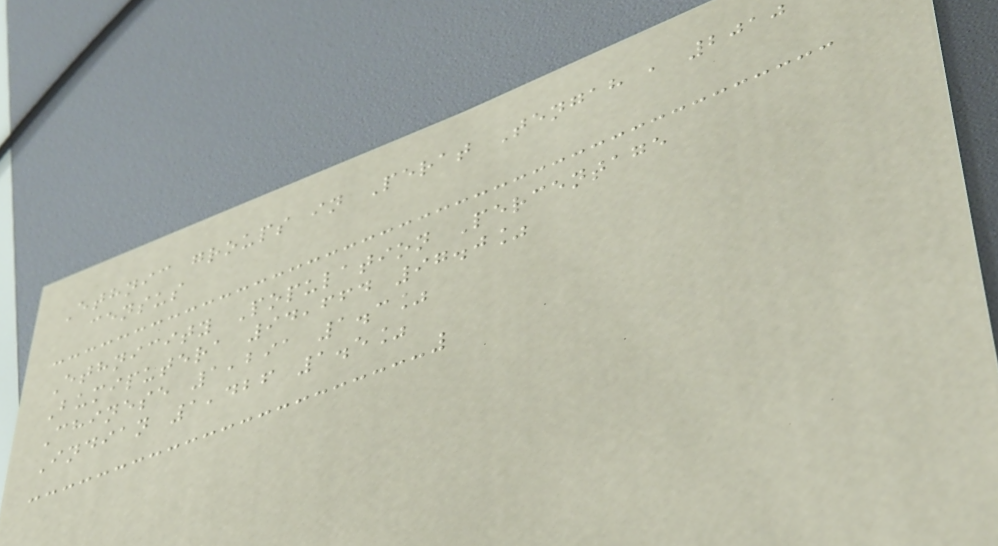Ethnic groups in Perat Tengah , 2010
census
Ethnicity Population Percentage
Bumiputera 94,664 97.0%
Chinese 1,291 1.3%
Indian 1,426 1.5%
